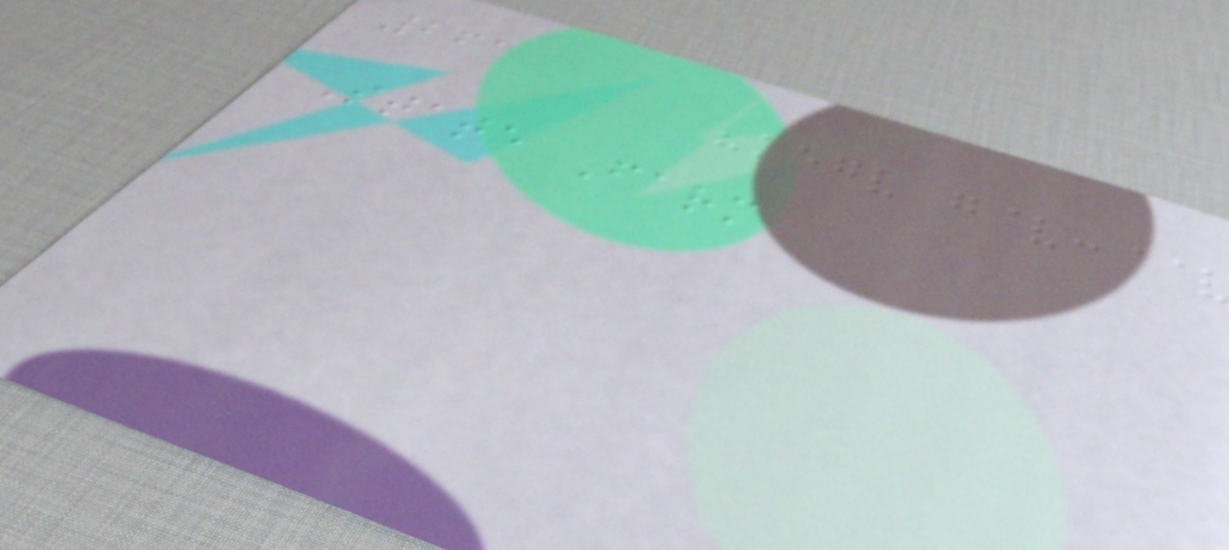261
State Farm
